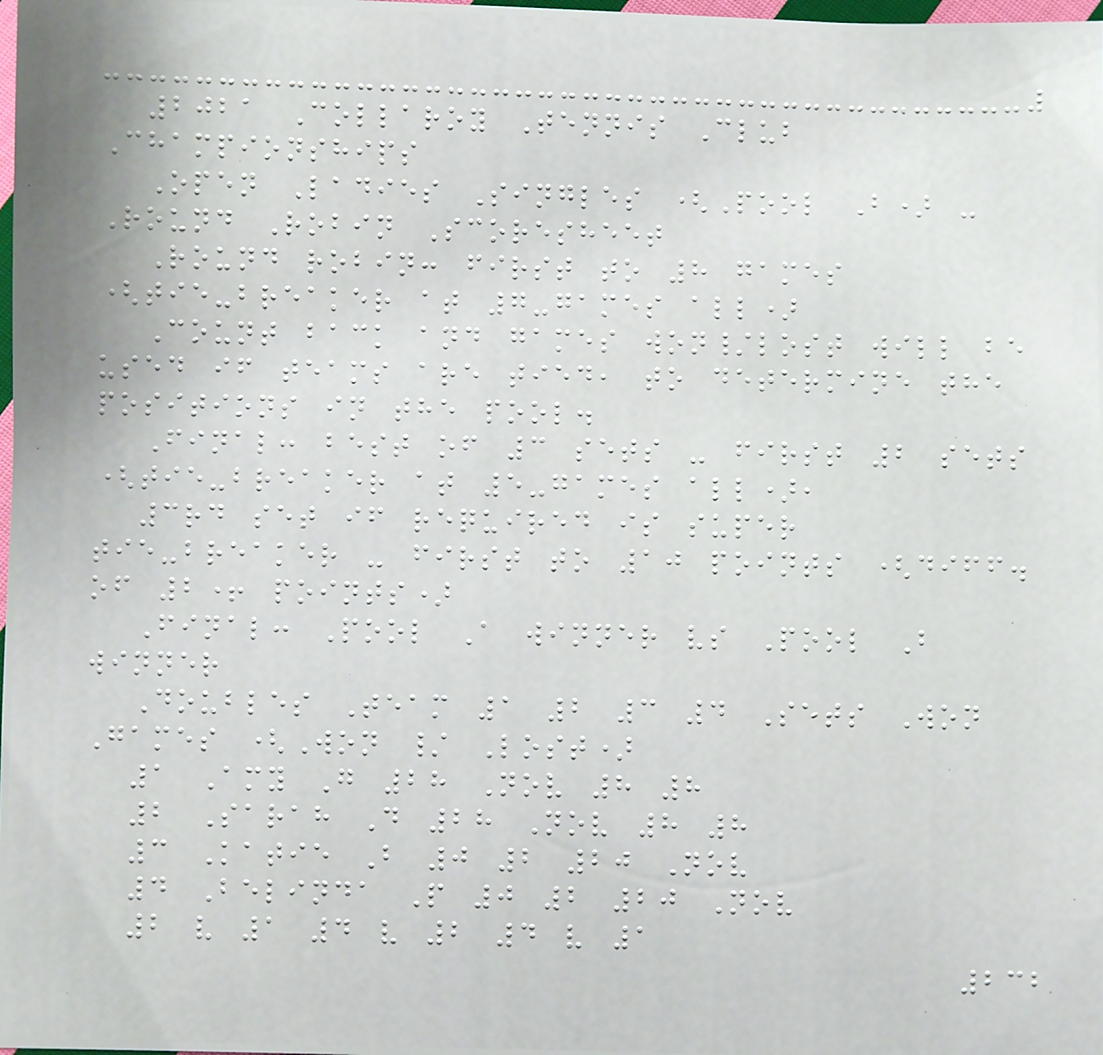2021 Collaroy Tennis Club
Championships
Open Ladies Singles (Pool B) -
Round Robin Scoresheet
Round robin: first to 8 games
(tie-breaker at 7-games all)
Count back and games won/lost will be
used if teams are tied, to determine the
positions in the pool.
Final: best of 3 sets - first 2 sets
(tie-breaker at 5-games all),
3rd set if required is super
tie-breaker - first to 10 points (diff.
of 2+ points)
Final: Pool A winner vs Pool B
winner
Doubles Team 1 2 3 4 Sets Won
Games (Won / Lost)
1 Amy G 28 Nov 8 8
2 Sarah D 28 Nov 8 8
3 Katie B 0 2 20 Nov
4 Belinda P 0 2 20 Nov
2 v 1 4 v 2 4 v 1
232
